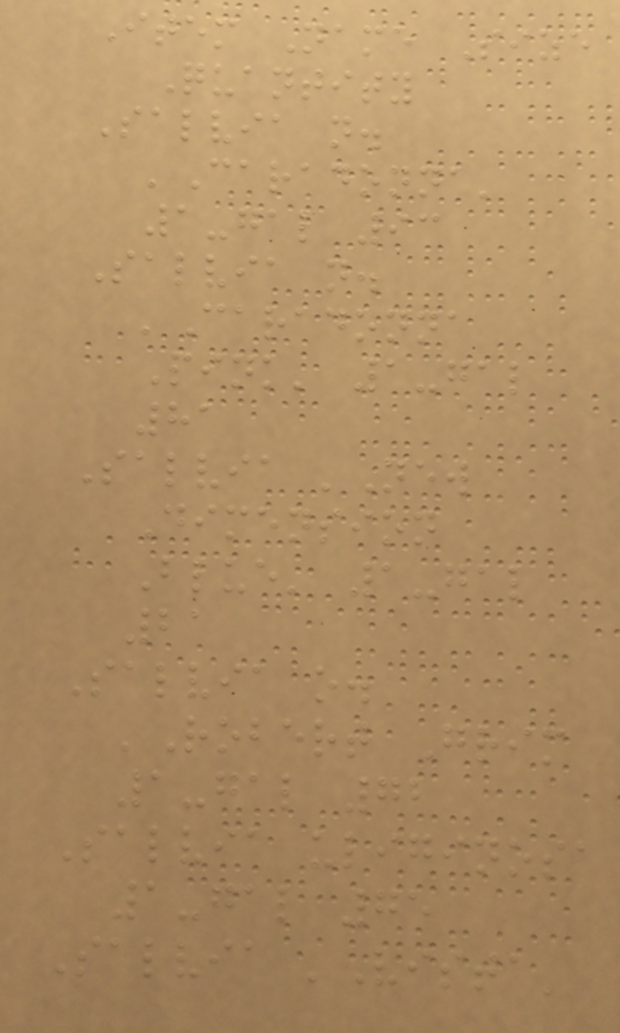Item Name Size
Quantity
Salvia n.
'Caradonna'
1-gal 93
Salvia n.
'Caradonna
Pink' 1-gal
81
Salvia 'New
Dimension
Blue' 1-gal
21
Salvia o.
'Robert Grim
1-gal 72
Salvia uliginosa
1-gal 75
Salvia 'Vista'
